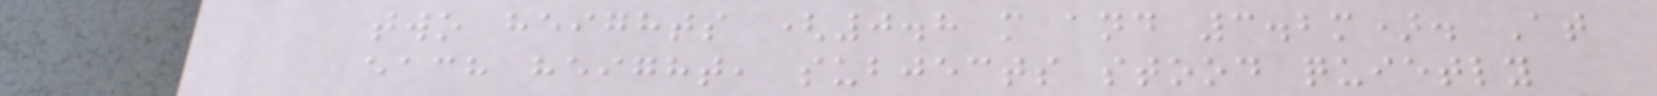two heights (0.8 m and 3.2m). At
each height, subjects stood quietly
